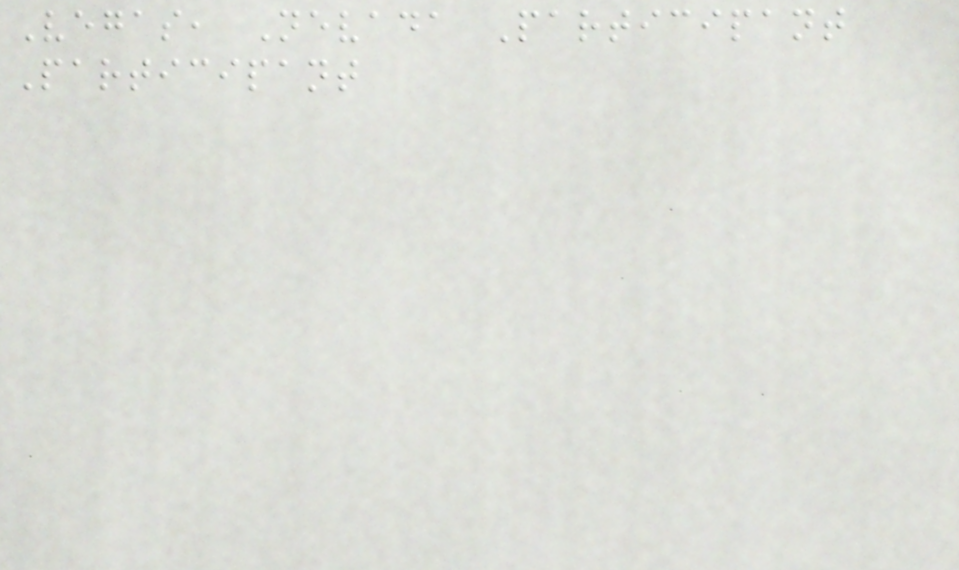Vegas, Nevada Participant
Participant
